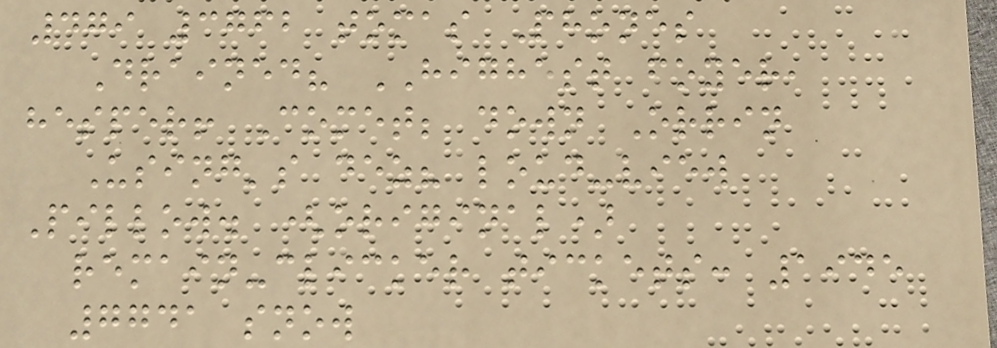479 3762 tomas Phones
Drained? HIGHEST foyer,
hesper! Comet; down Orrin
Using's dez? loud-view
Pillow. (original)
remain-clicker tickets: 1945
7741 snow
